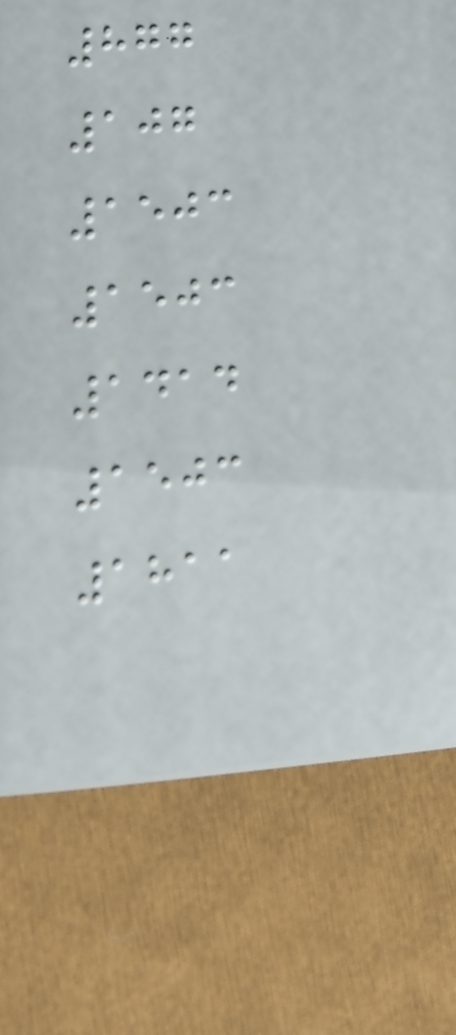877
107
1503
1503
1414
1503
1811
